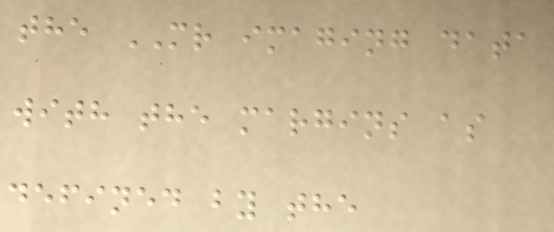the MR imaging data
with the margins as
defined by the
